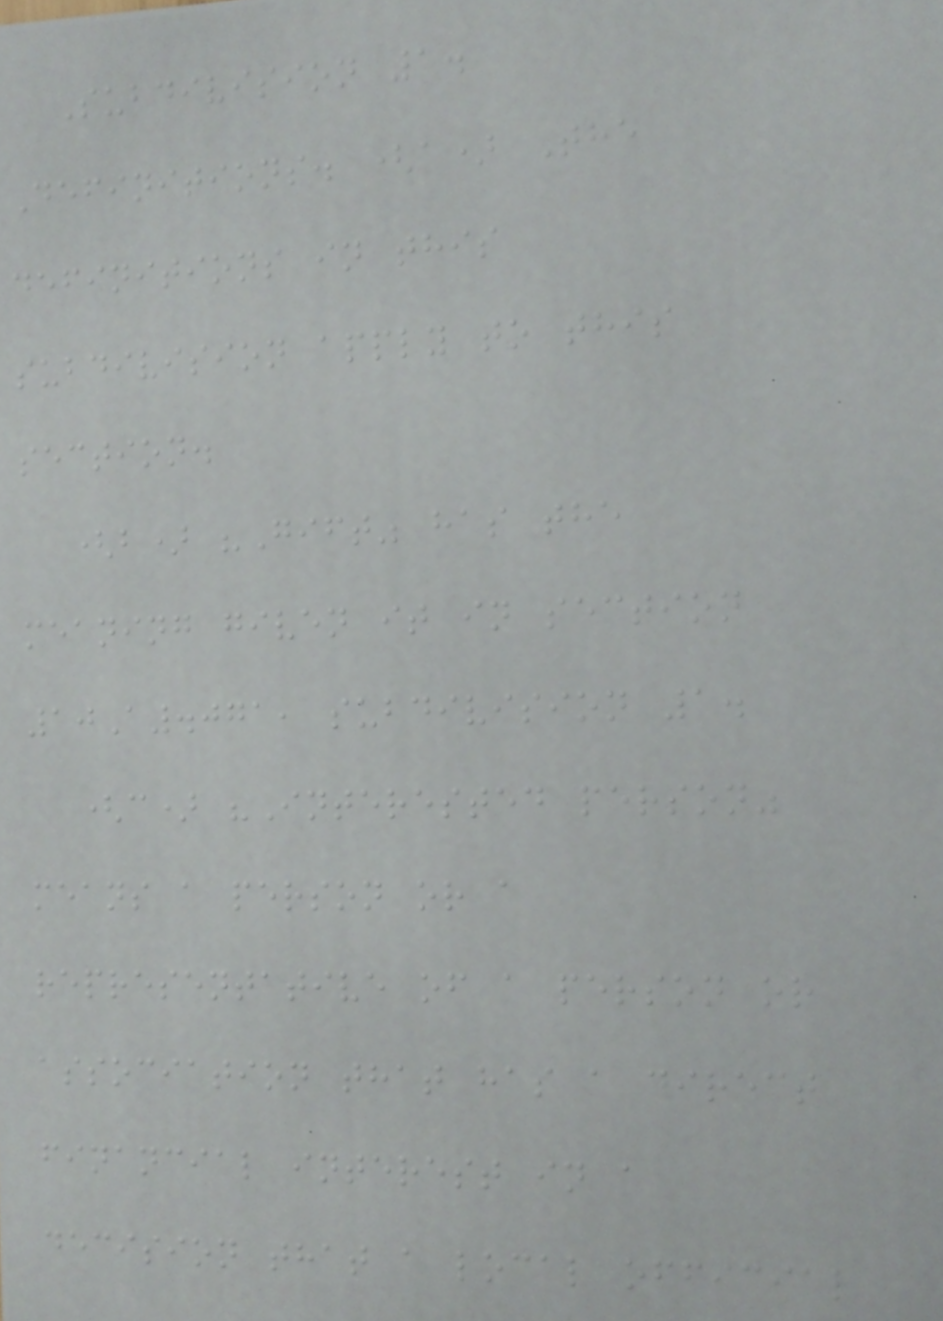Subdivision 1.
Definitions. (a) The
definitions in this
subdivision apply to this
section.
(b) "Gift" has the
meaning given it in section
10A.071, subdivision 1.
(c) "Interested person"
means a person or a
representative of a person or
association that has a direct
financial interest in a
decision that a local official
